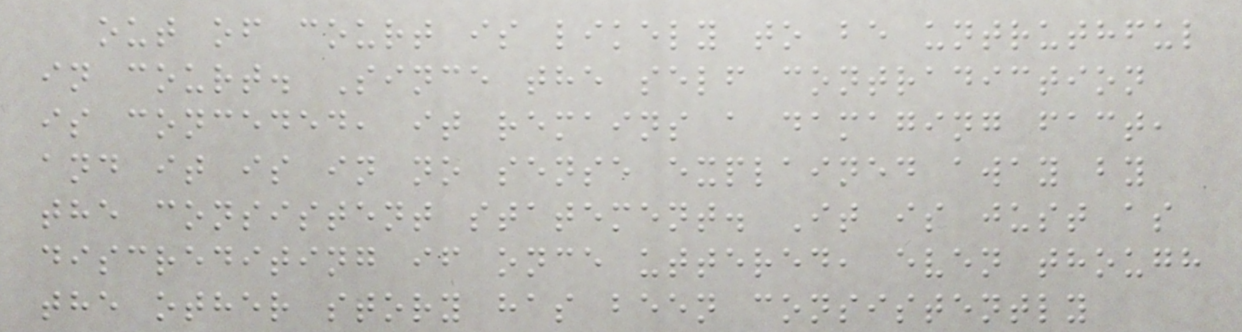out of court is likely to be untruthful
in court. Since the self contradiction
is conceded, it remains a damaging fact,
and it is in no sense explained away by
the consistent statement. It is just as
discrediting if once uttered, even though
the other story has been consistently
